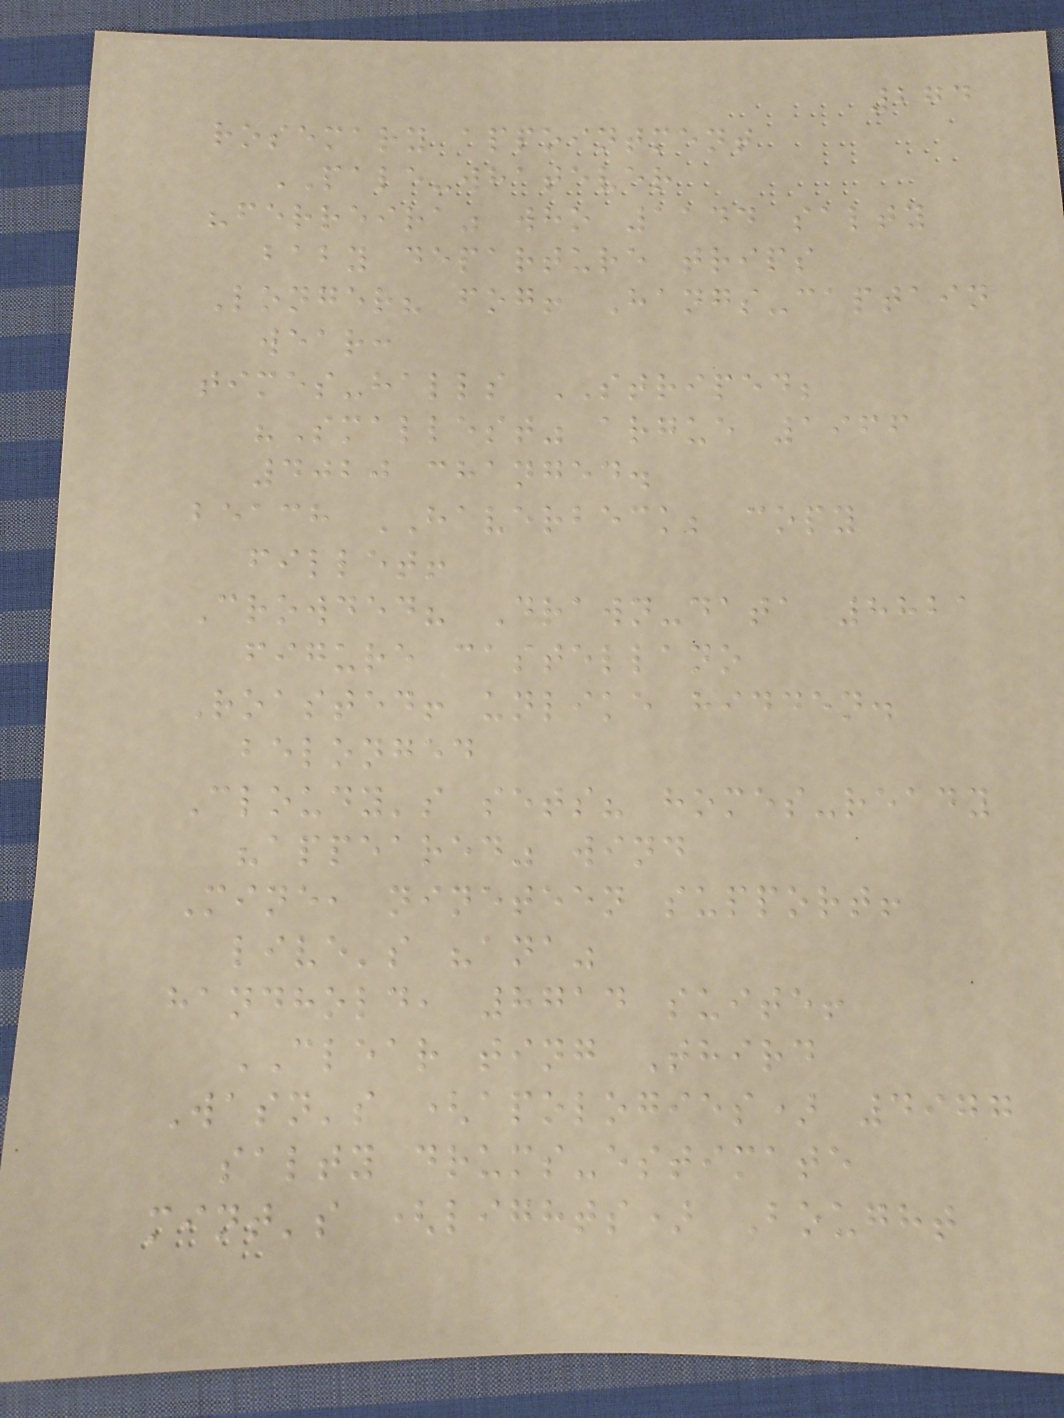274
rosemary appointment
PALE-whatever
"ferreira" who 1144 salty
baby departure trips
Longer? fog! Hangs-captain
wear:
times-halls STRIPED;
"Smallest" argue 1966
4020 changed.
beach HAVERBECK; copy
fillet!
Crowded? Drawn-data 8821
figure castellano
Roasted! unlike hidden.
belonged
Cloudy's sets? homes-ready
"appeared" wind
Mine, nineteen support!
live's "ana"
handhold, 8714 suite!
CLEAR ting Third
Wasn's (apologies) 4977
salty drums-estimate
mint's (lights) Bought
